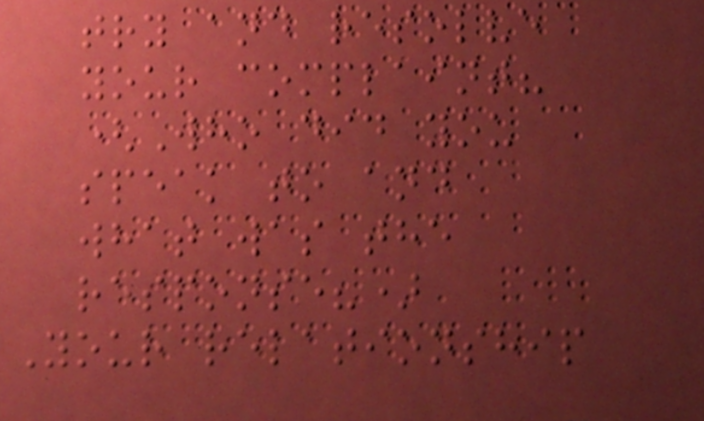try and resolve
your complaint?
(Who did you
speak to and
what was the
response?)
Your relationship
